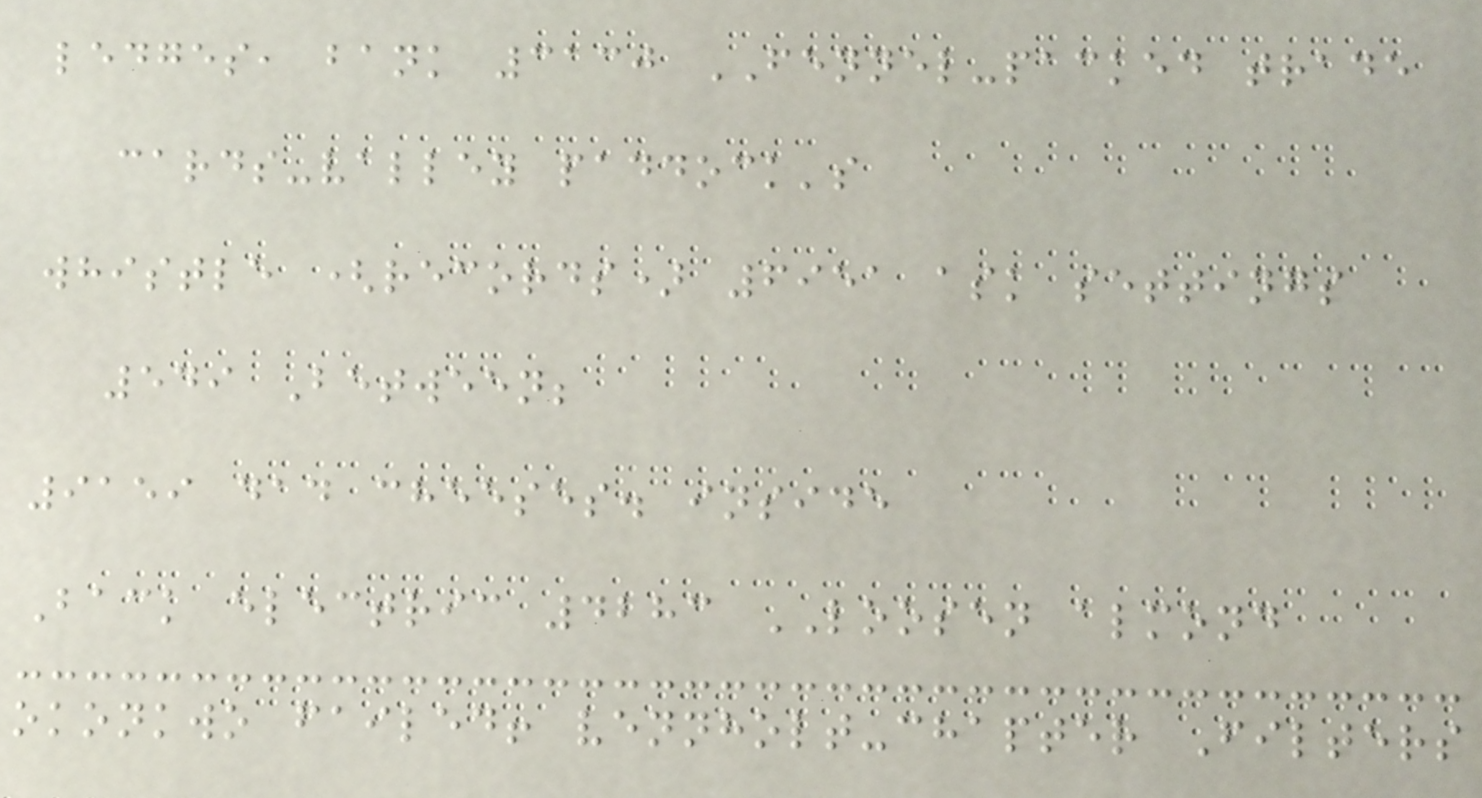ledges, bank 3130 FENNEL-packed trade
cards-valley paddock's
whistle (records) 6951 ask settings
549 Between;
9159 dad cheeses. inside
Back electric 4283 LOOSEN almond
okonkwo failed! vennholt-chapter Filters
